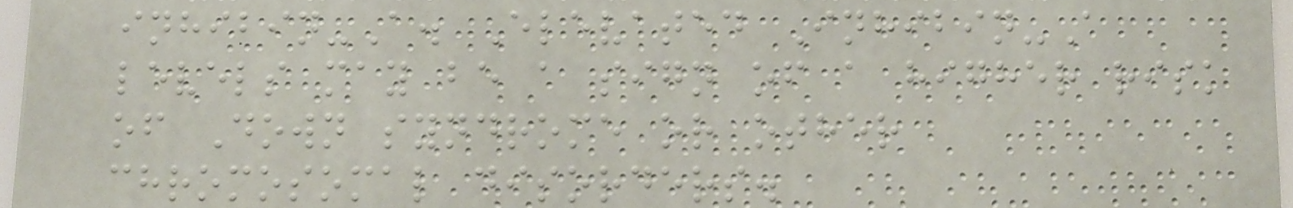inhibin-A. Elevated Inhibin-A
levels may be a sign of a higher risk
of Down syndrome or other
chromosomal disorders.
